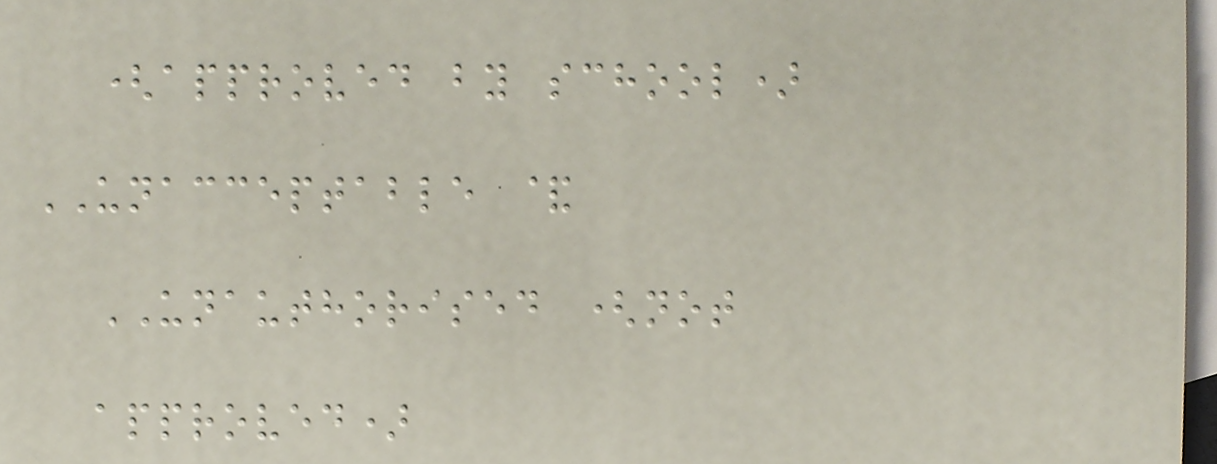(approved by school)
UNACCEPTABLE &
UNAUTHORISED (not
approved)
